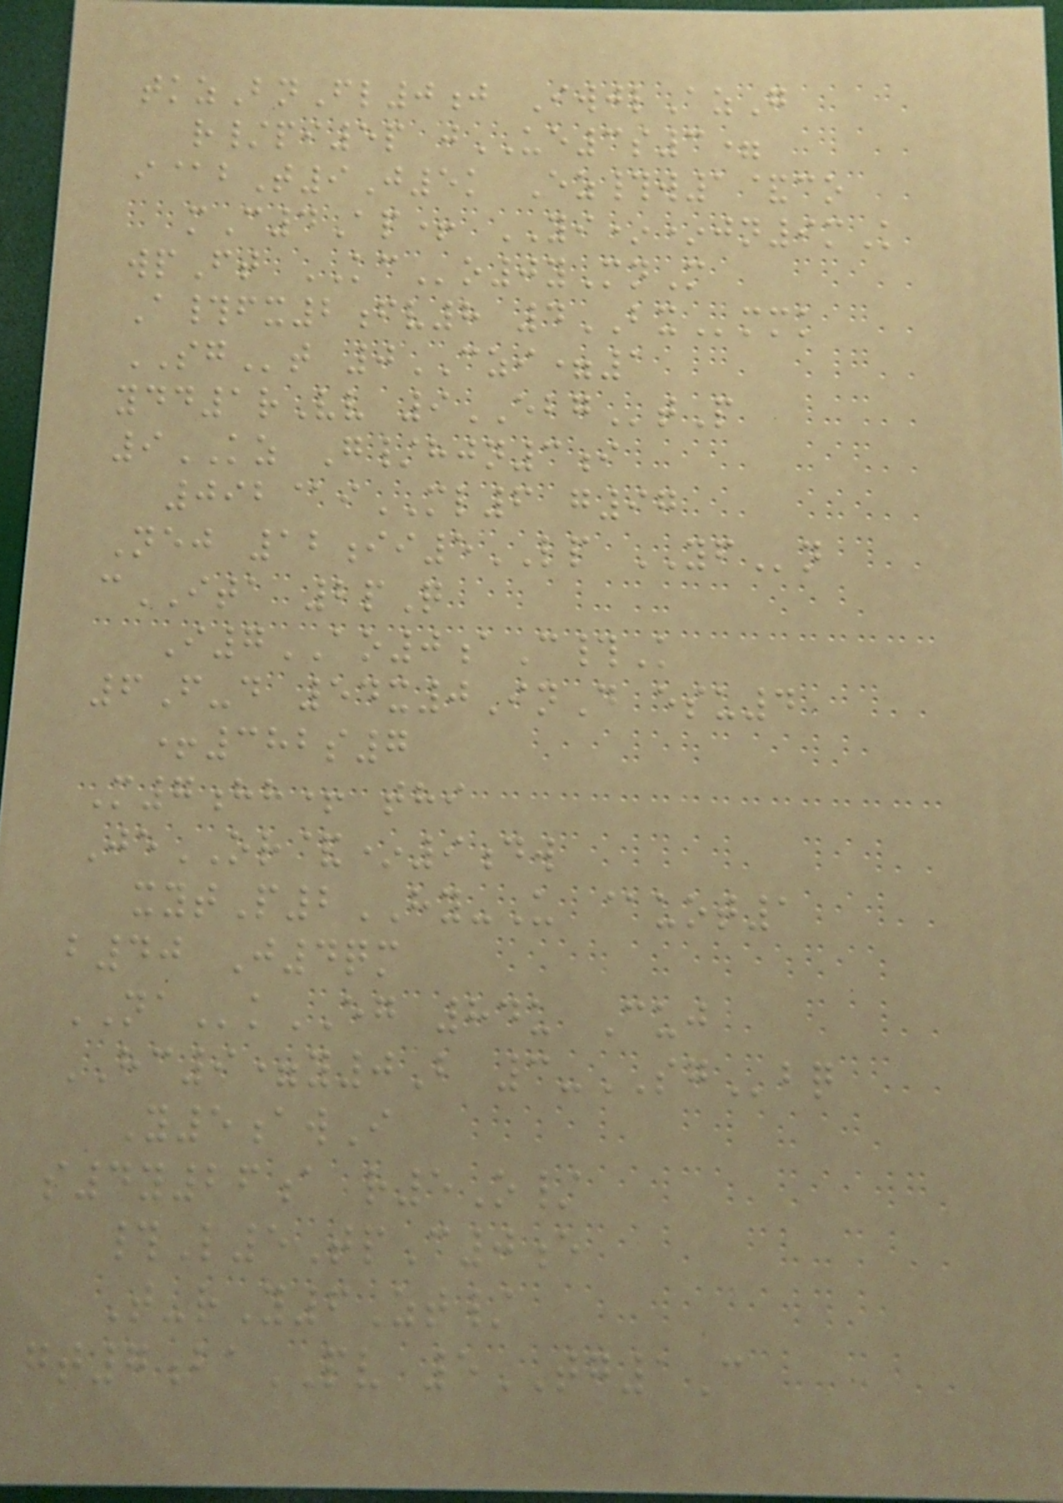tkzBnFl0j IwjlAzG
r/pi5p jUE3s3=
i@bT9J5k Ez#w1&co
mC4Ap+ YI**jn9mK
wpFt KCo0yMnM
A#fx2fv8 4BXmmk
SGt 0CZI=1
ydd1rVv 9EBGtP
9KZ G/hjn3i
092@iML6 g97
Nej 12ii5LP YFn
cITA 2pQ
I7AO0aC#K
6F-d 54x0InD esu4
+382s7
M7hh+ thi
JeOR&*9dw
xytP2HY-U @uot1
b40 J4qm
NAkEG 84u Cuj
HC9=y0B 3-SGbq
Y5awI
s4y26a r5O/
#L5TpC0e
T-rY6Zt/
gt7baPV 5TG1C
